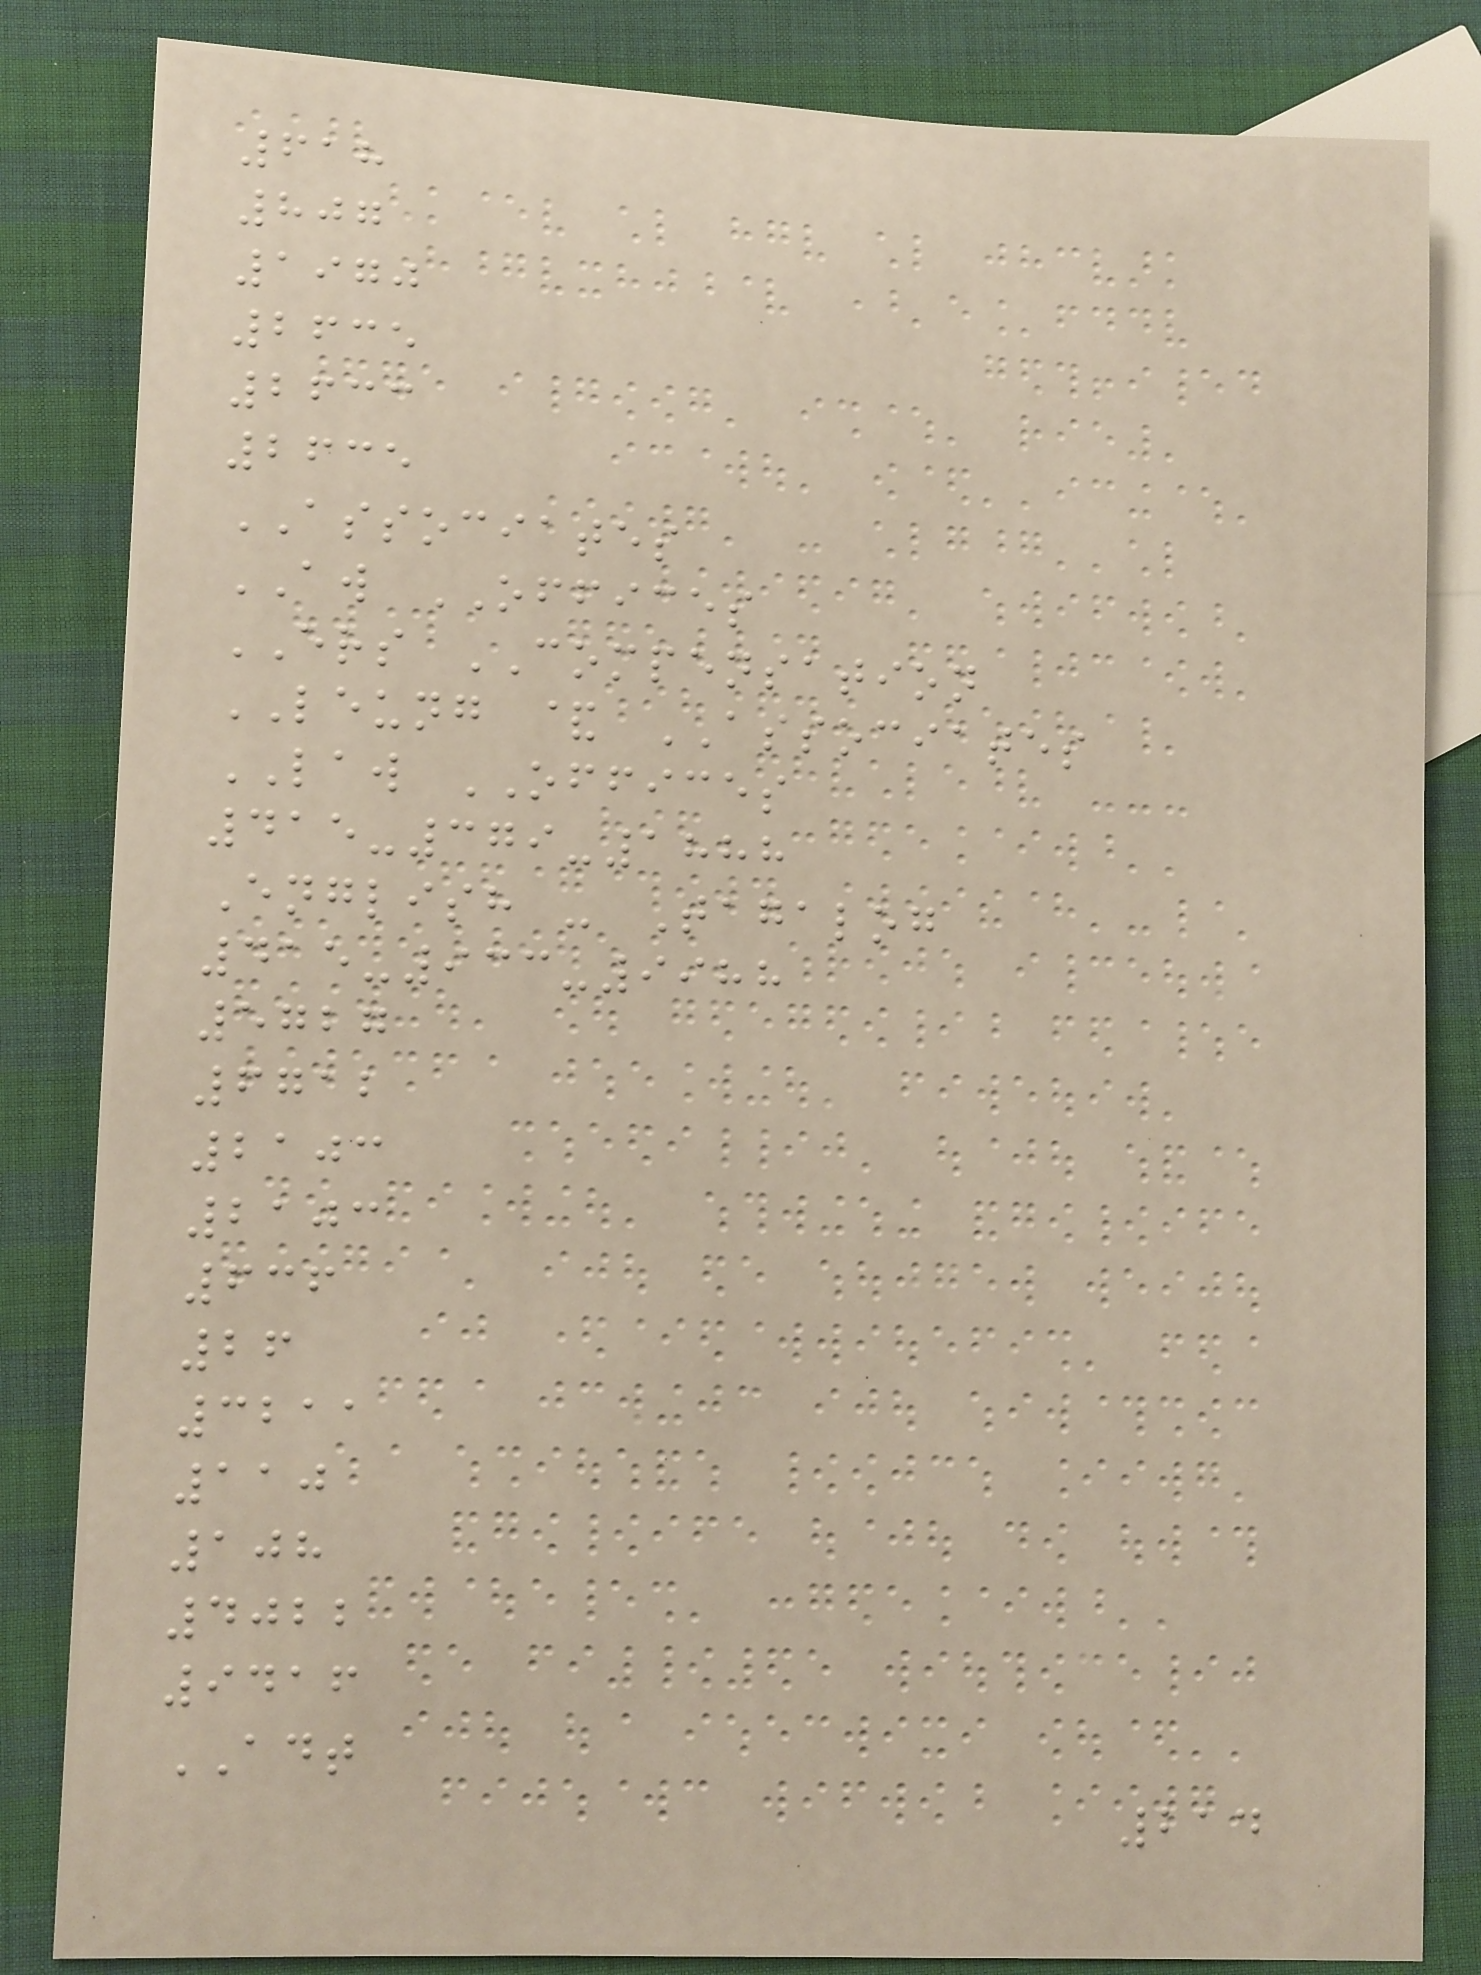618
807
1970
2635
2633
2635
ASSOCIATES
AW OFFICES
ERS COMPENSATION
LEUNG & ASSOCIATES
LAW OFFICES
415-379-1888
English - Tagalog
415-933-9988
5727
6712
2103
2103
636
26
3211
110
108
4022
9416
ADT
214
